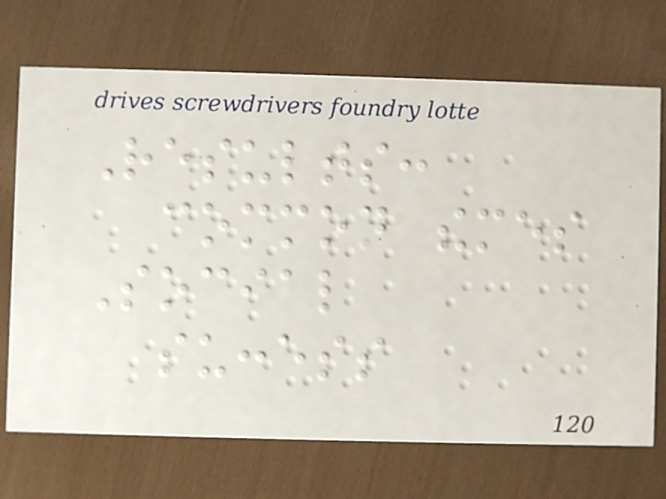Results:
common themes
Social
success
